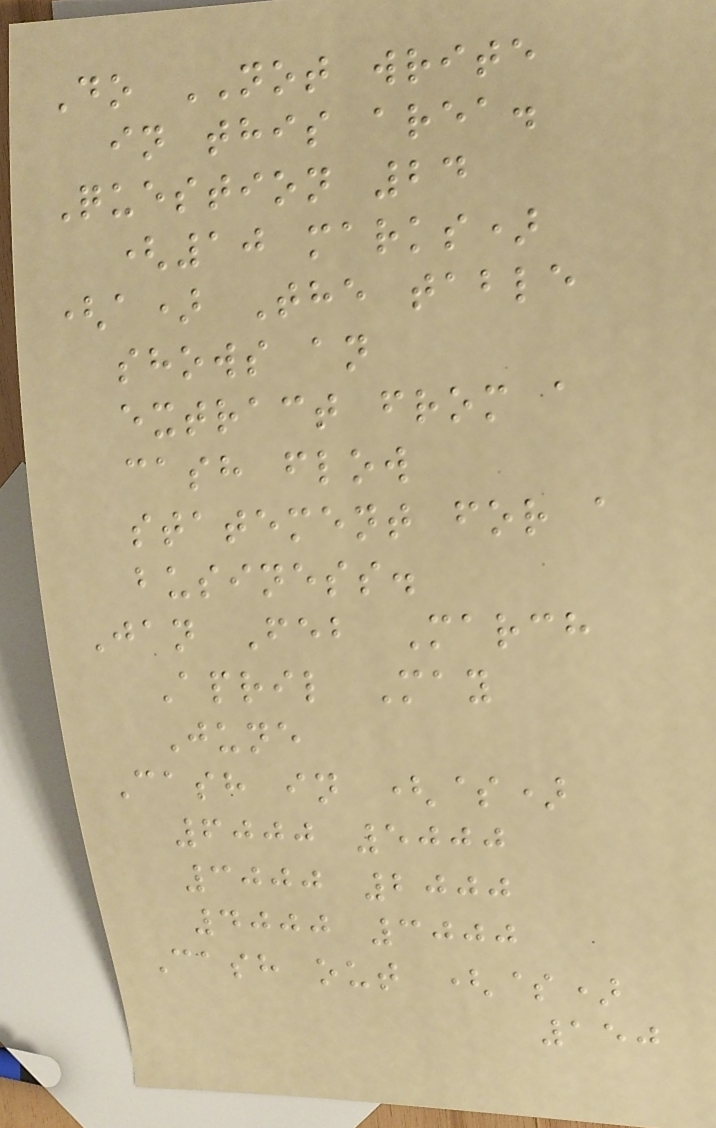Do NOT write
in this area.
Question 24
(10 marks)
(a) The table
shows an
extract from a
cash flow
statement for a
business.
Jan Feb March
April May
June
Cash in ($)
6000 5000
3000 2000
4000 3000
Cash out ($)
150
